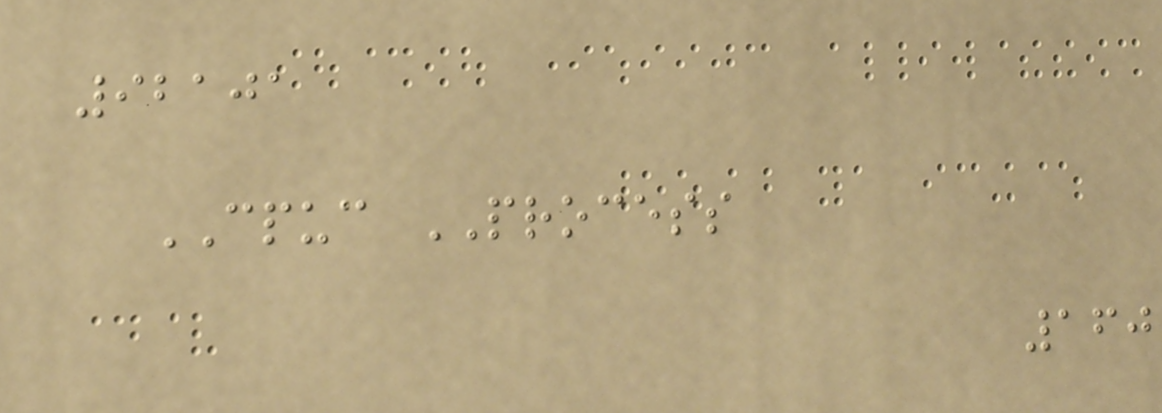92101
CPUC PROCESS
160
